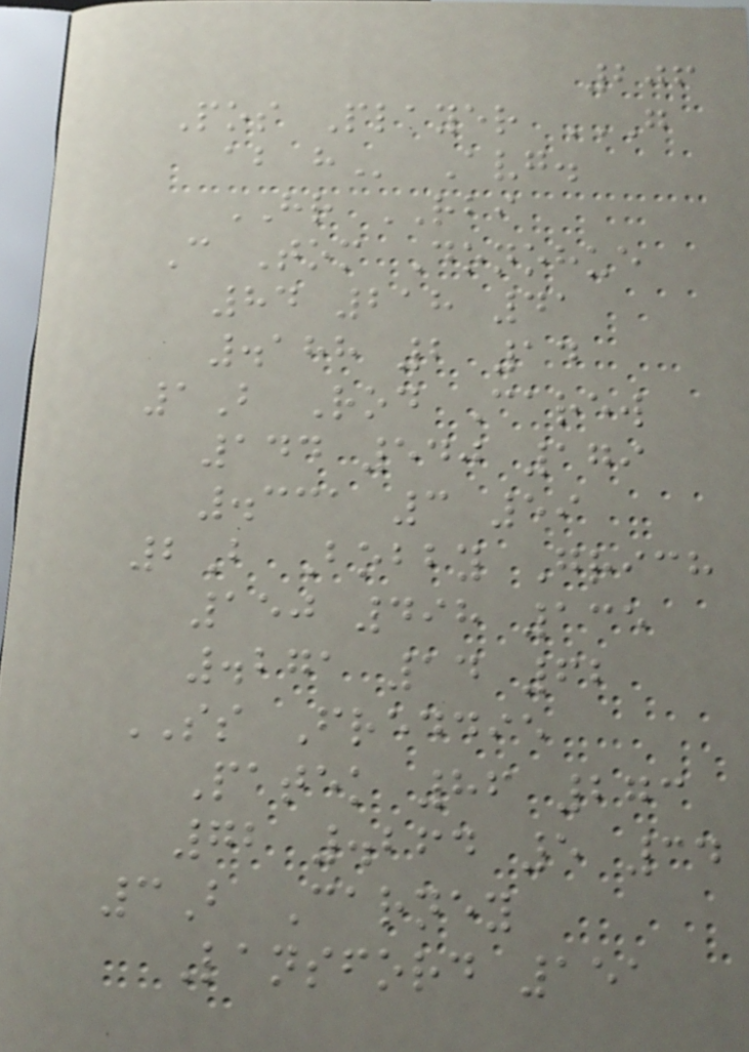206
Pos Player G
AB H Avg.
HR RBI
C Tom Donohue
84 218 41
.188 2 14
1B Rod Carew
144 540 179
.331 3 59
2B Bobby Grich
150 498 135
.271 14 62
SS Freddie
Patek 86 273
72 .264 5 34
3B Carney
Lansford 151
